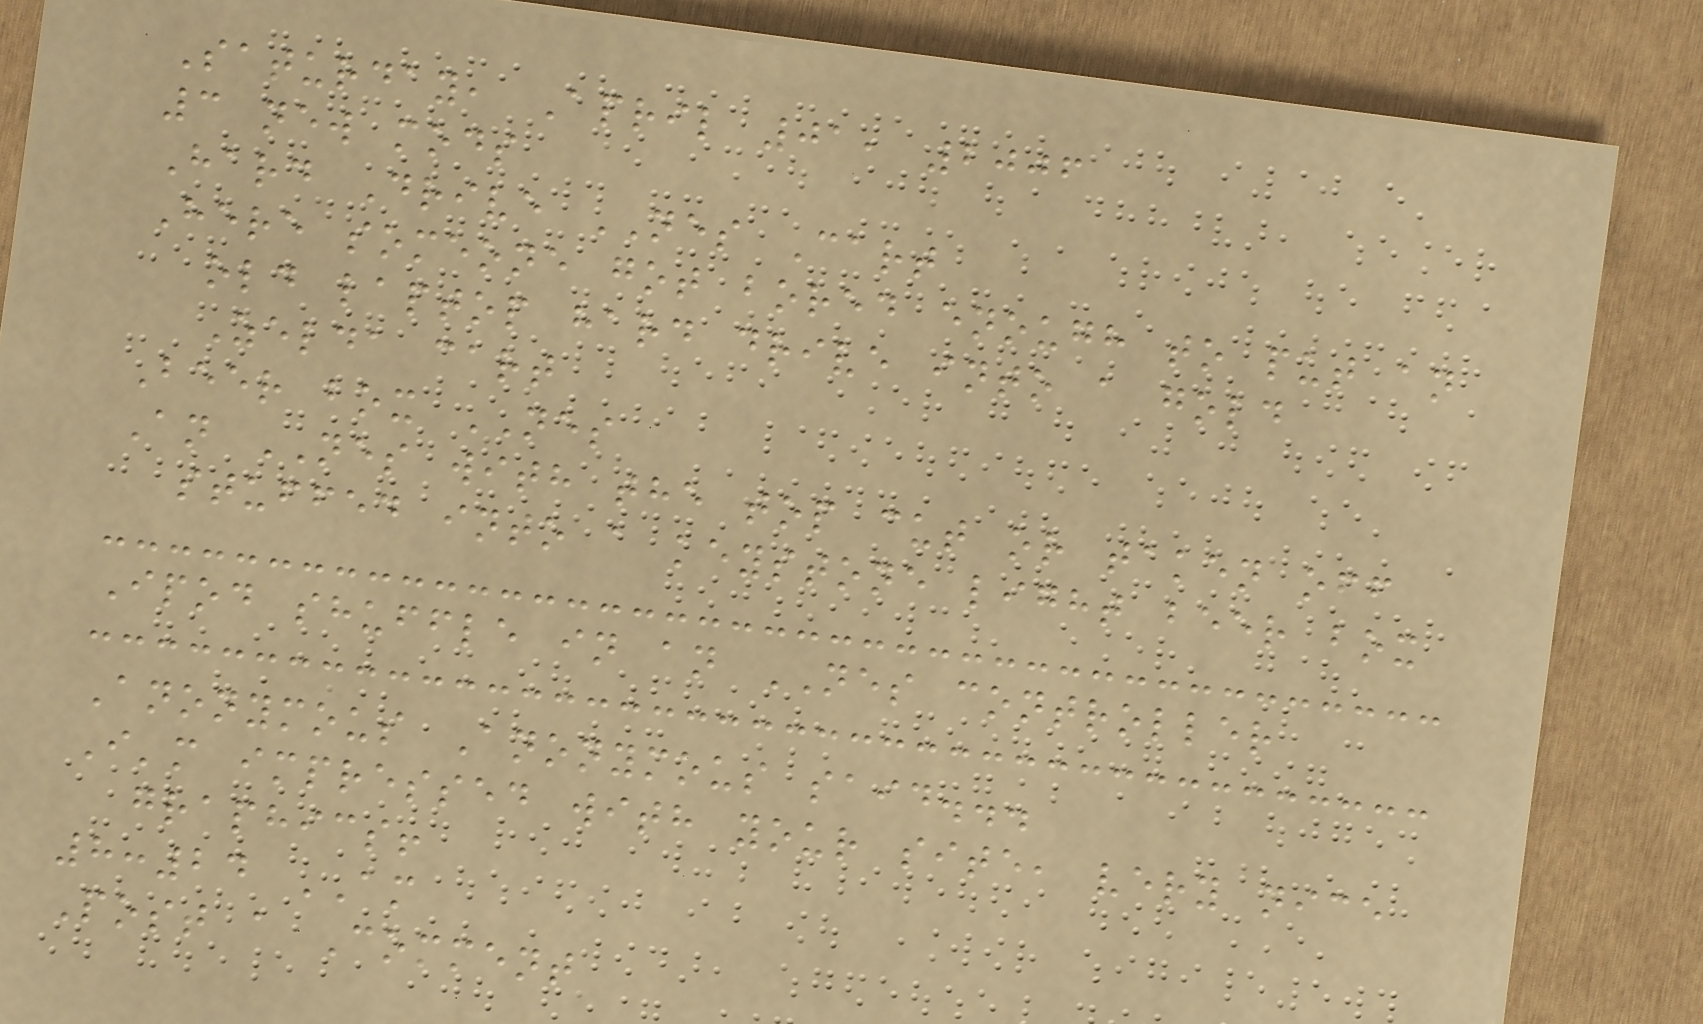Saturday, April 01, 2006
3 new mods
Hard Drive NES Cart
Here someone got bored enough to put an
old laptop hard drive into a gold
Zelda cart
Beer box NES
An NES with the top cut or taken off
stuffed into a keystone light beer box
Ipod shuffle in an NES controller
Anonymous Anonymous said...
I'm impressed with your site, very nice
graphics!
8:24 AM
Post a Comment
